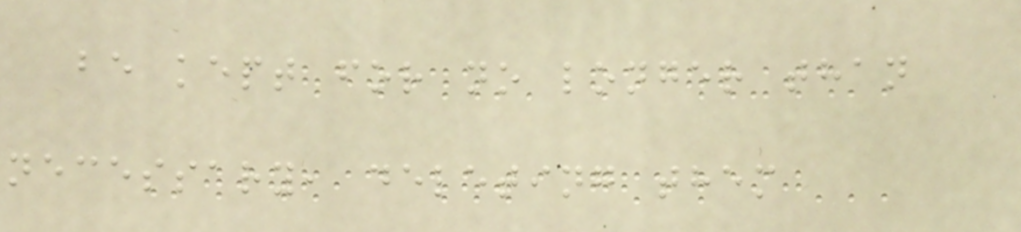be kept for no longer than
necessary, deleting them
